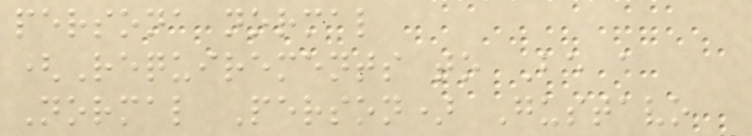persona normal
(Requirements to Be a
Normal Person) Gustavo
